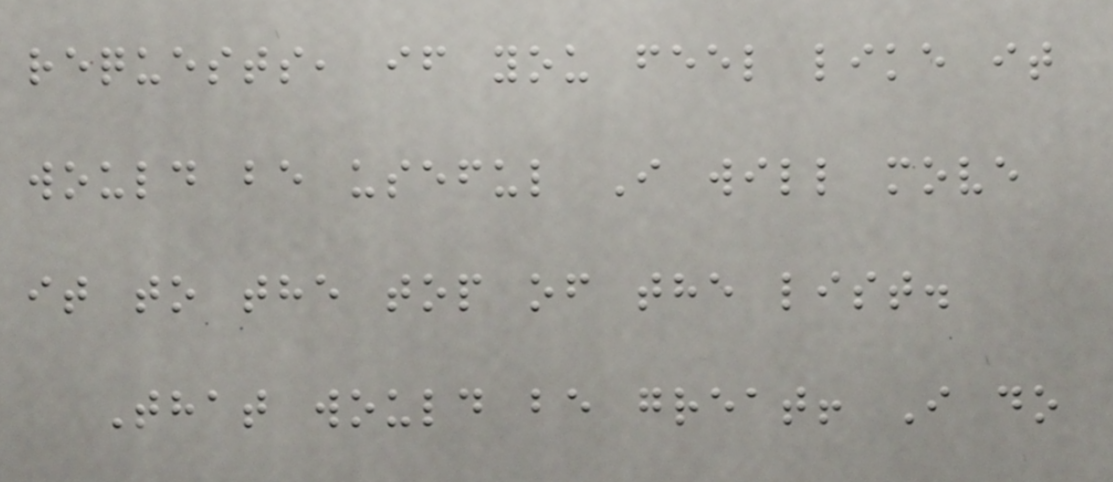requests, if you feel like it
would be useful I will move
it to the top of the list.
That would be great! I do
